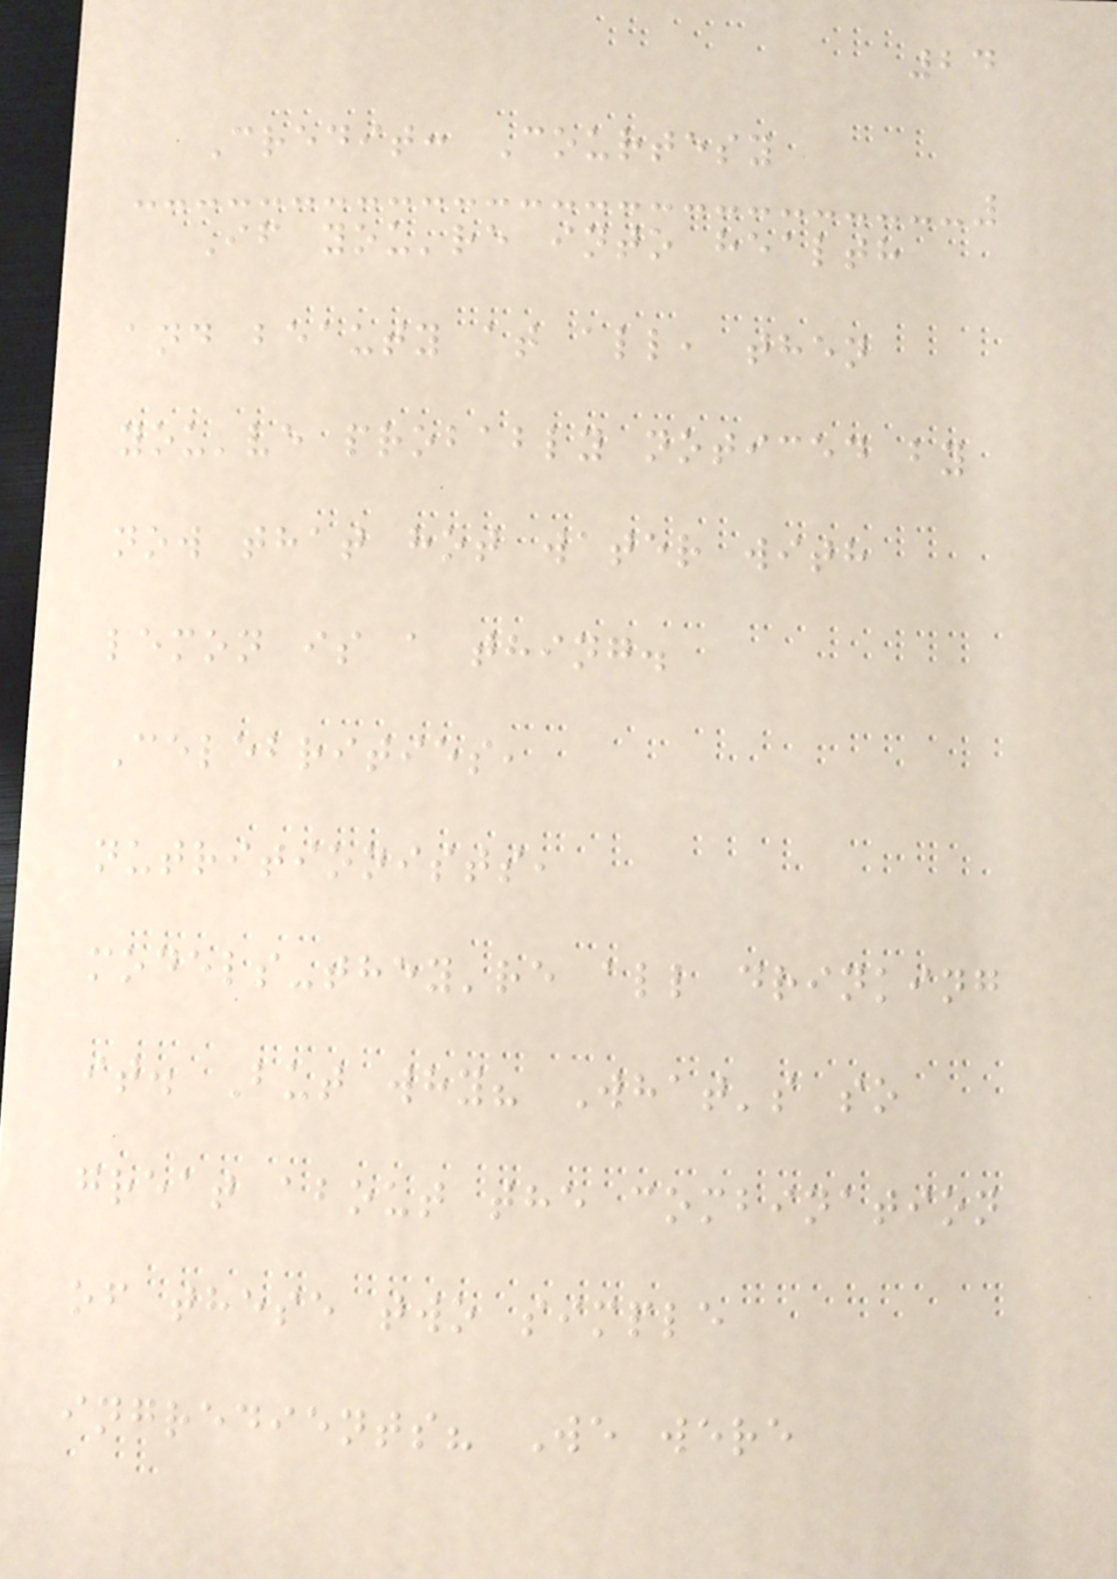24
Credit: Courtesy
If you're into health
and beauty at all, then
you've probably noticed by
now that hot water with
lemon is a thing.
Celebrities,
nutritionists,
models-they're all drinking
it. But why? What's so
great about the combination
of these two simple
ingredients? We were
